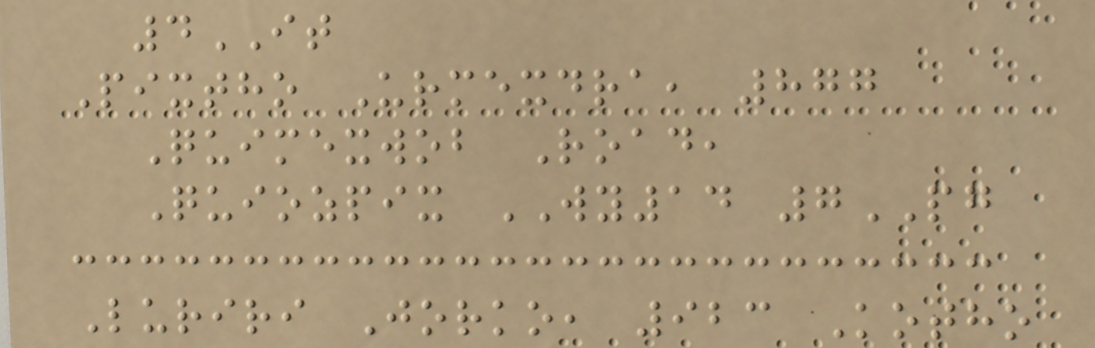4IT
Pixtho Urmexdra, 877
Quimexwob Road,
Quiozpix WY14 7PG
Luriri Jorko, 923 Kotho
